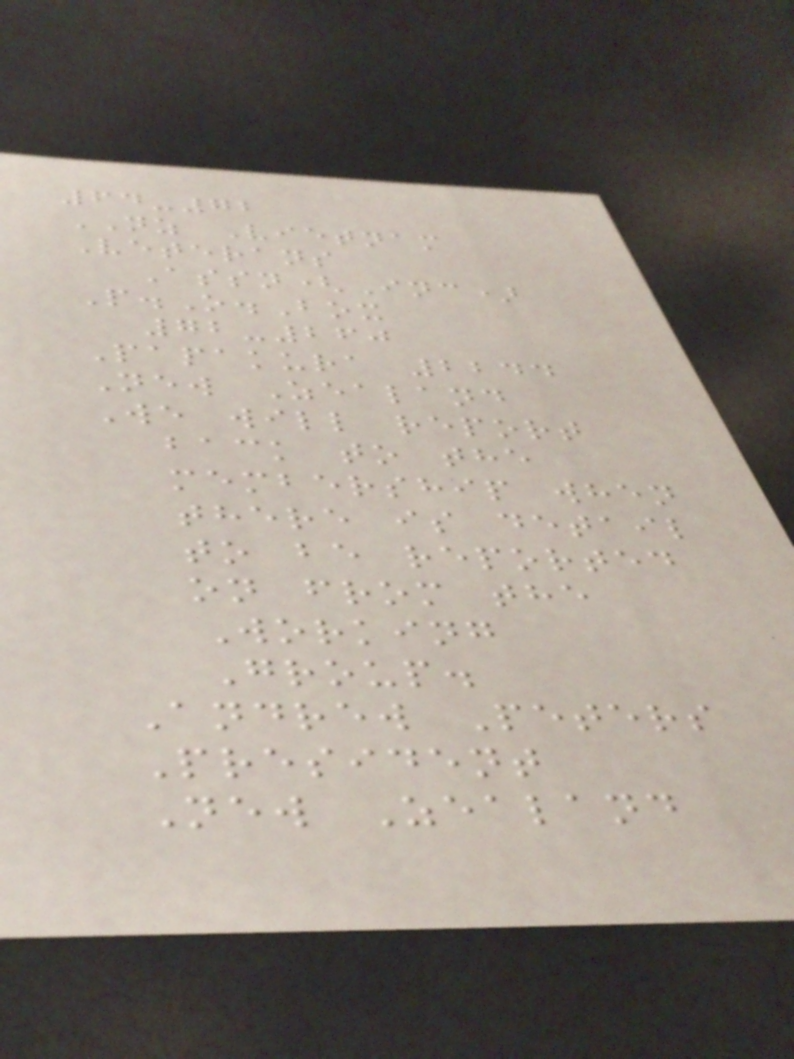64-72
NZ Vietnam
Veterans
Assn(Inc)
P.O.Box
72-260
Papakura 2244
New Zealand
We will report
back to the
membership when
there is detail
to be reported
on from the
Working
Group.
Andrew Peters
President
New Zealand
